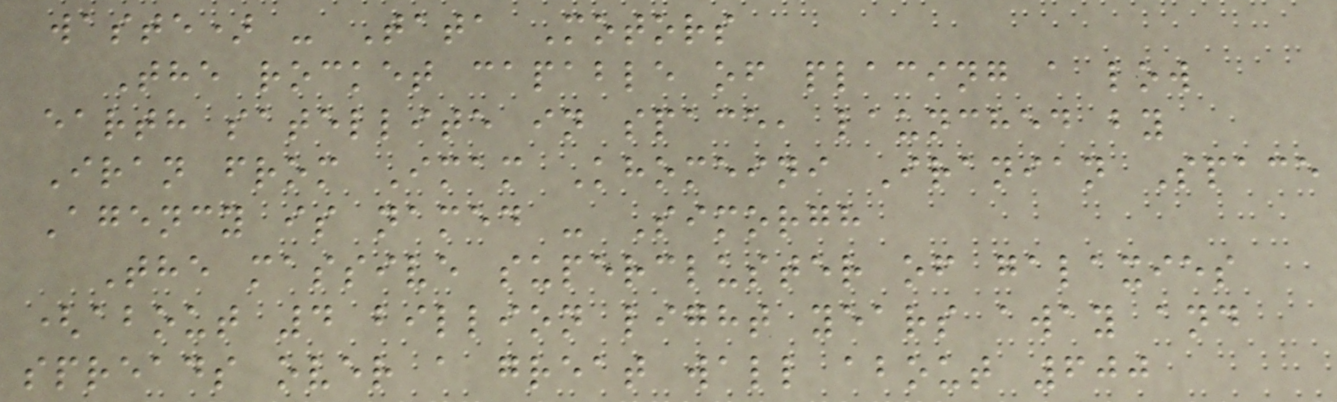waste) - Tata Motors
The rocket capable of placing a low
earth satellite in space, launched by
Iran from Imam Khomeini Iranian Space
Agency is named - Simorgh
The massive supercluster of galaxies
(about 4 billion light years away and
spreads over a great wall about 600
